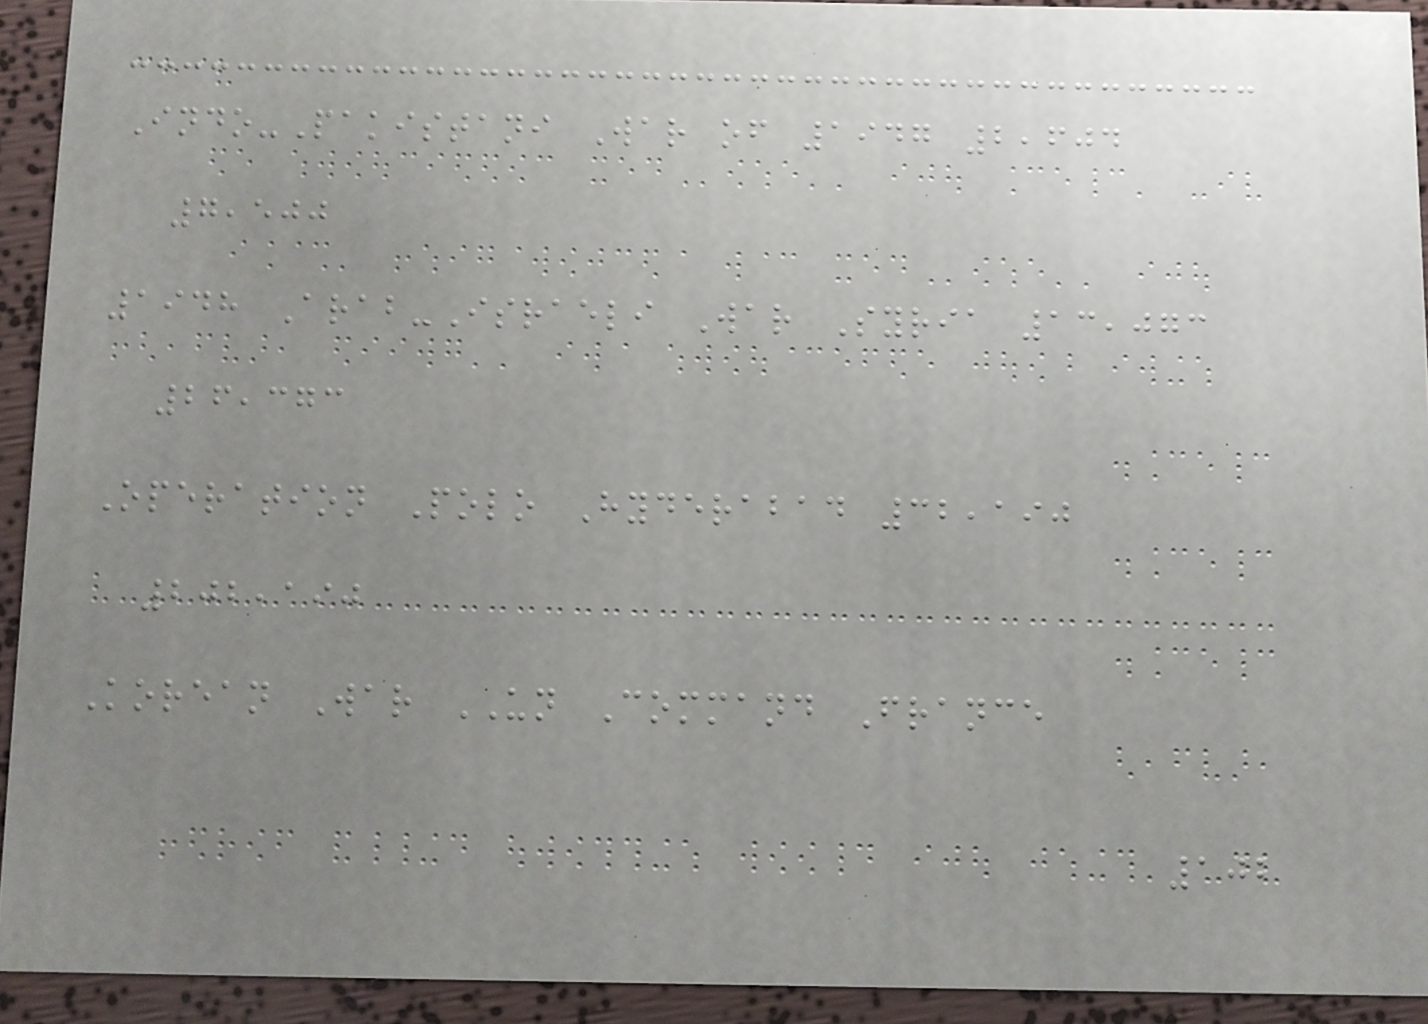Indo-Pakistani War of 1947 2,604
7,500
1948 Arab-Israeli War Syria 13,073
26,373
Operation Polo Hyderabad 32,190
202,190
Korean War UN Command France
102
